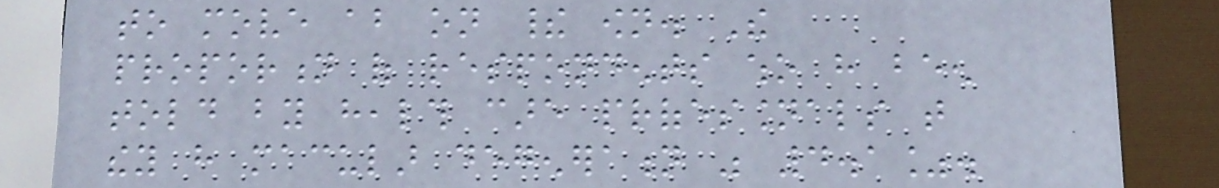to move about on their own. The
proportion of respondents who have been
told by health care professionals that
they have macular degeneration was 4.1%.
